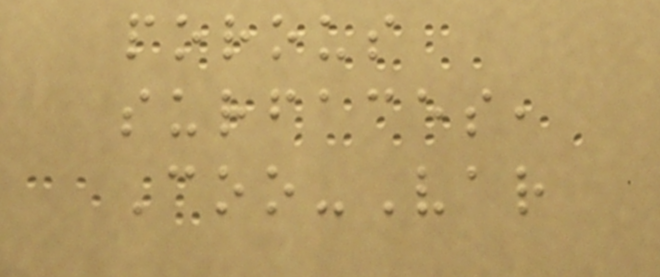porous
surfaces,
Coo-Var
